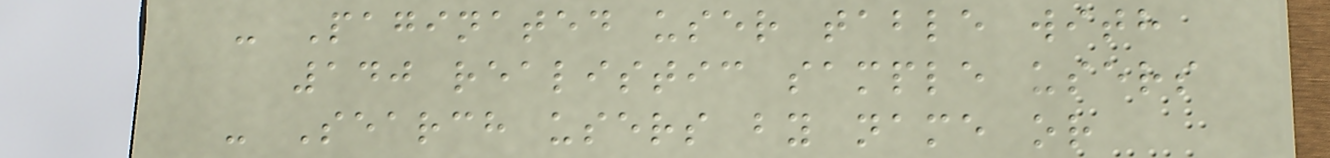- Paginated user table with
140 realistic sample users
- Search users by name or
